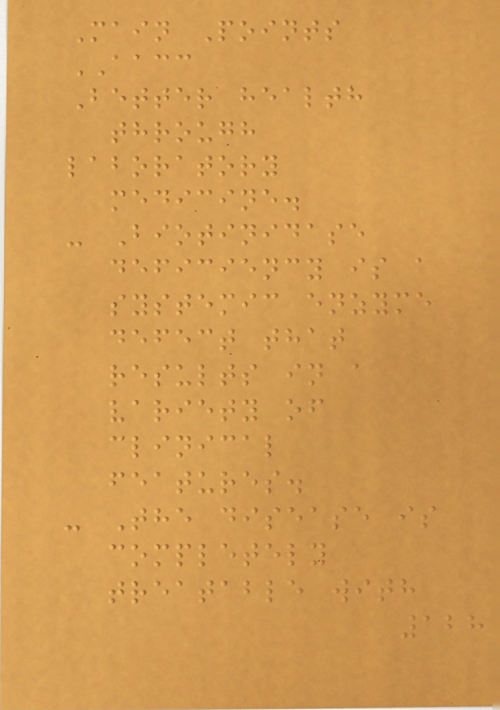Main Points
AACC
Better health
through
laboratory
medicine.
- Biotinidase
deficiency is a
systemic enzyme
defect that
results in a
variety of
clinical
features.
- The disease is
completely
treatable with
128
